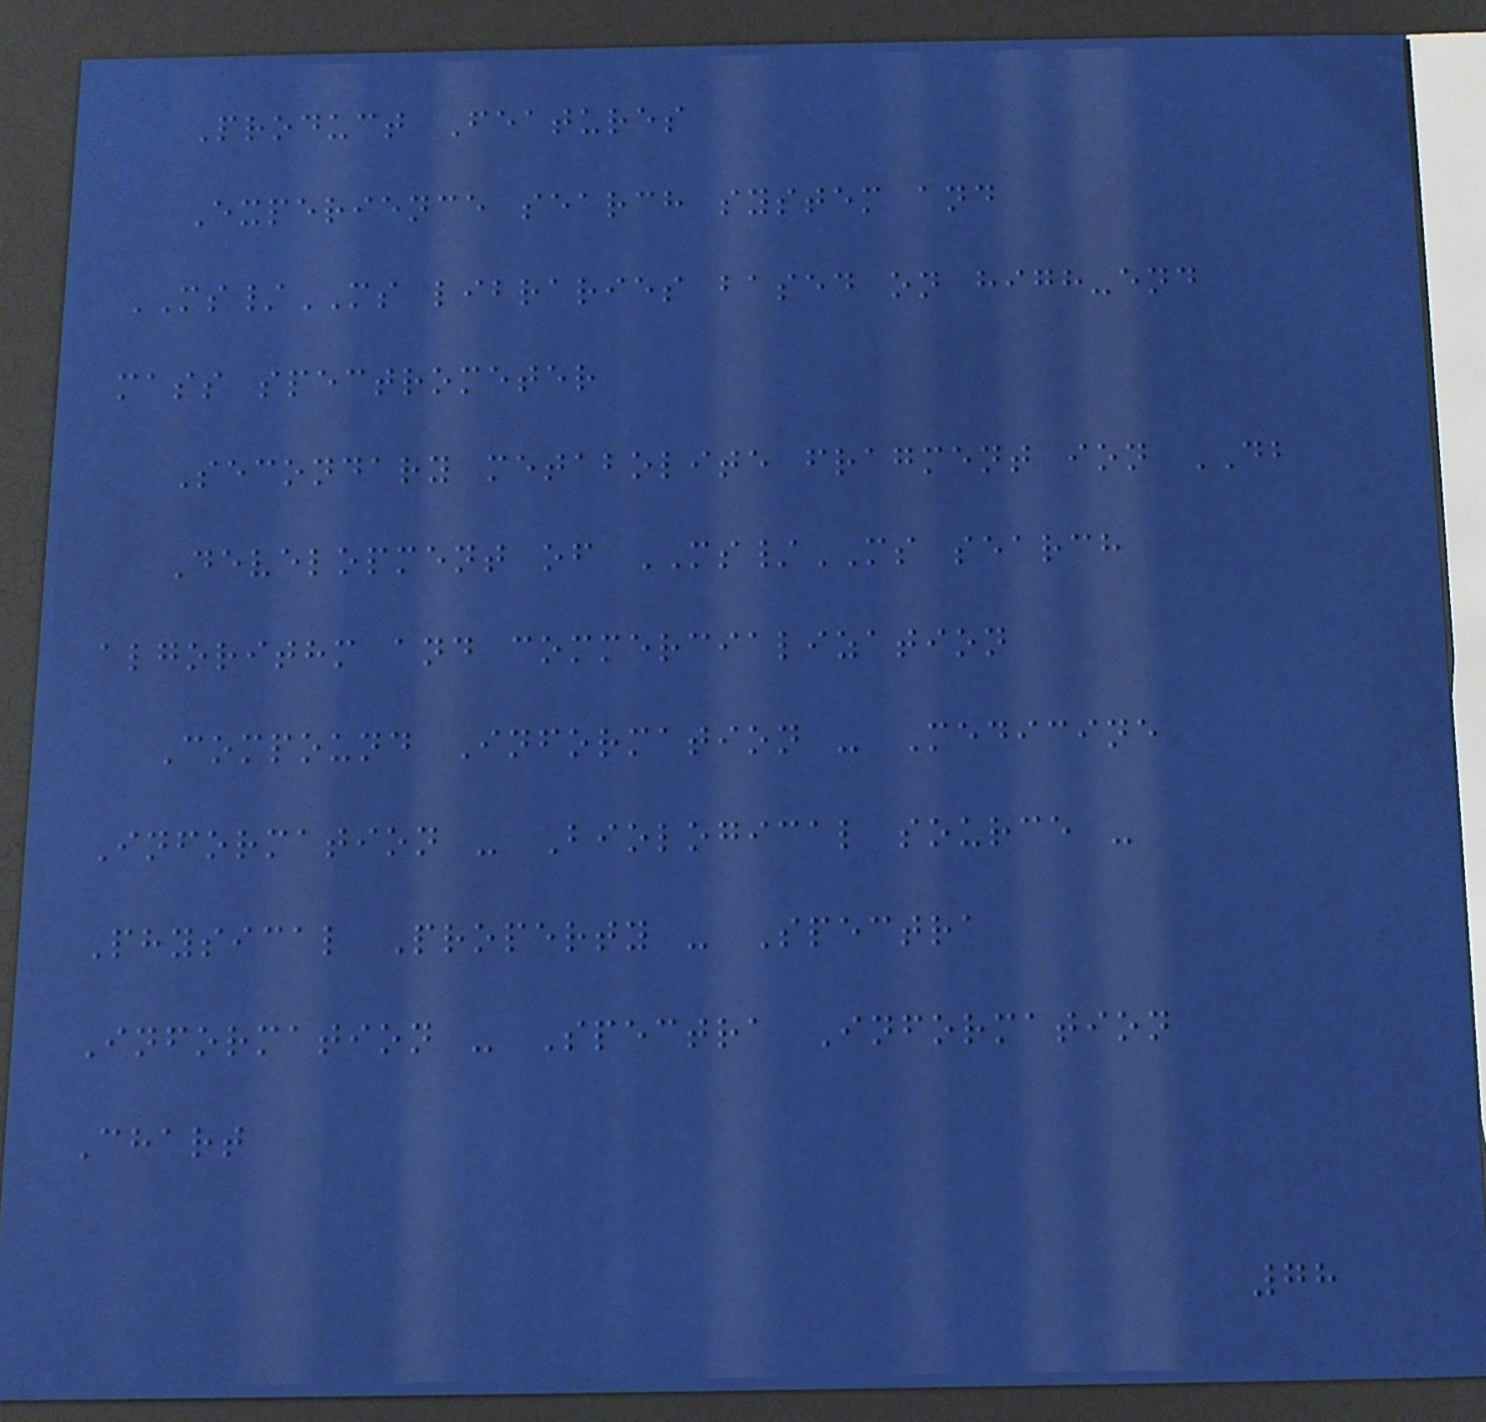Product Features
Experience search system and
MS/MS libraries based on high-end
mass spectrometer
Secondary metabolite fragment ion DB
Development of MS/MS search
algorithm and commercialization
Compound Information - Medicine
Information - Biological source -
Physical Property - Spectra
Information - Spectra Information
Chart
78
